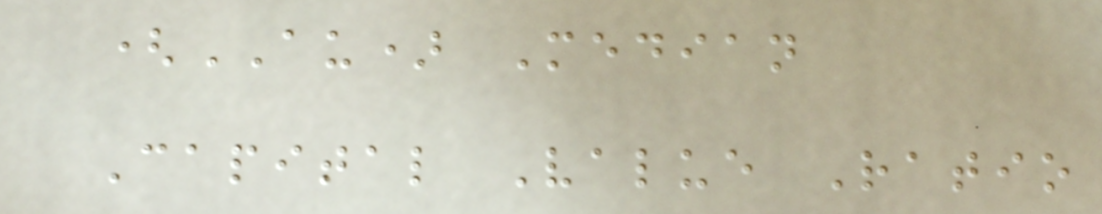(AU) Median
Capital Value Ratio
